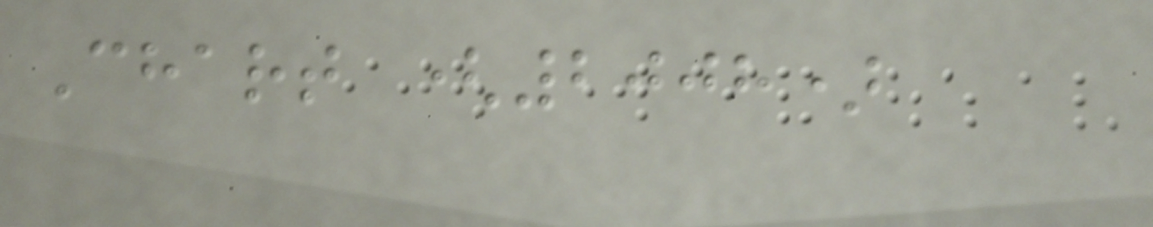Chart (2008)
